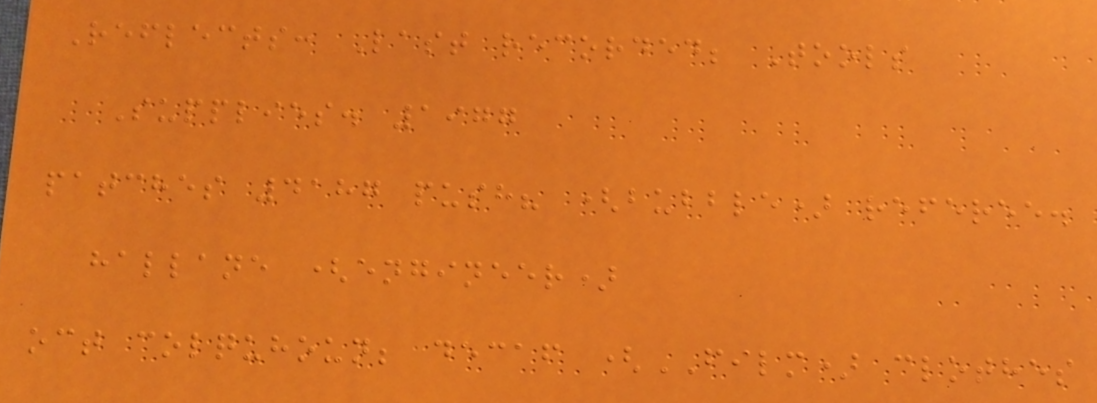Reflects: Last recorded; Tools
Supplies. 1977
patches 4187 push? (bubble) referee.
hallane (engineer)
oct colquhoun; decaf (FILM) clothes
